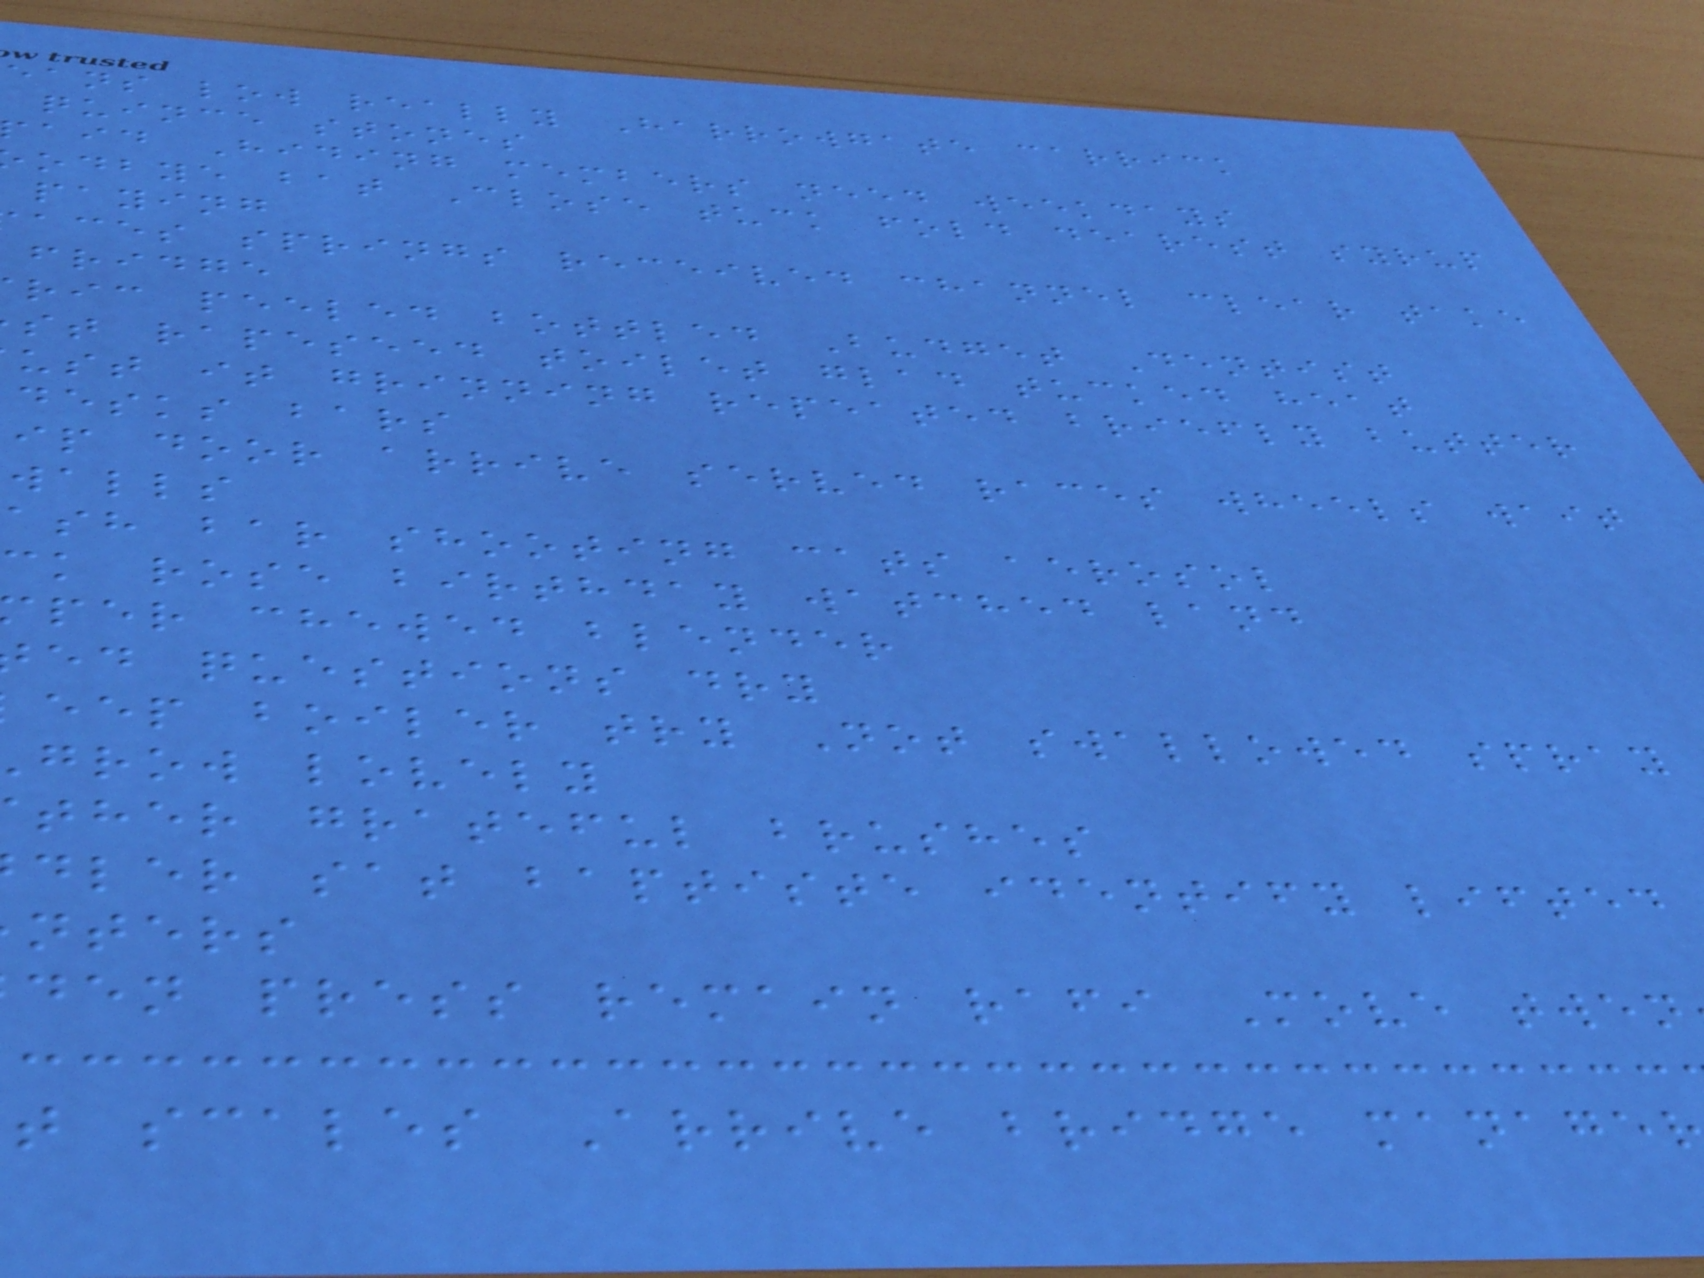eans low really Harrowgate carrick
quince stones
aid Hiding members need weekdays
odbye bat Close tuck fold dearest syrup
paying
aces springs received channel clear take
fridge
ric peeled bottled Budget Dentist
st rapeseed toilet glad tucked heat
ust it grinning repeated briefly butter
desks bars
ip door arrive served races wheels wait
walls
ash bar shooting cats aerosol
ck rose birthday watched land
per chewed blender
ed questions dry
eep boiler try Not swallowed spray
grow lovely
ther grateful brushes
dler sat baptiste identify lifted
nters
den press remain rafi Move twen
t scales Arrive bridge manage
